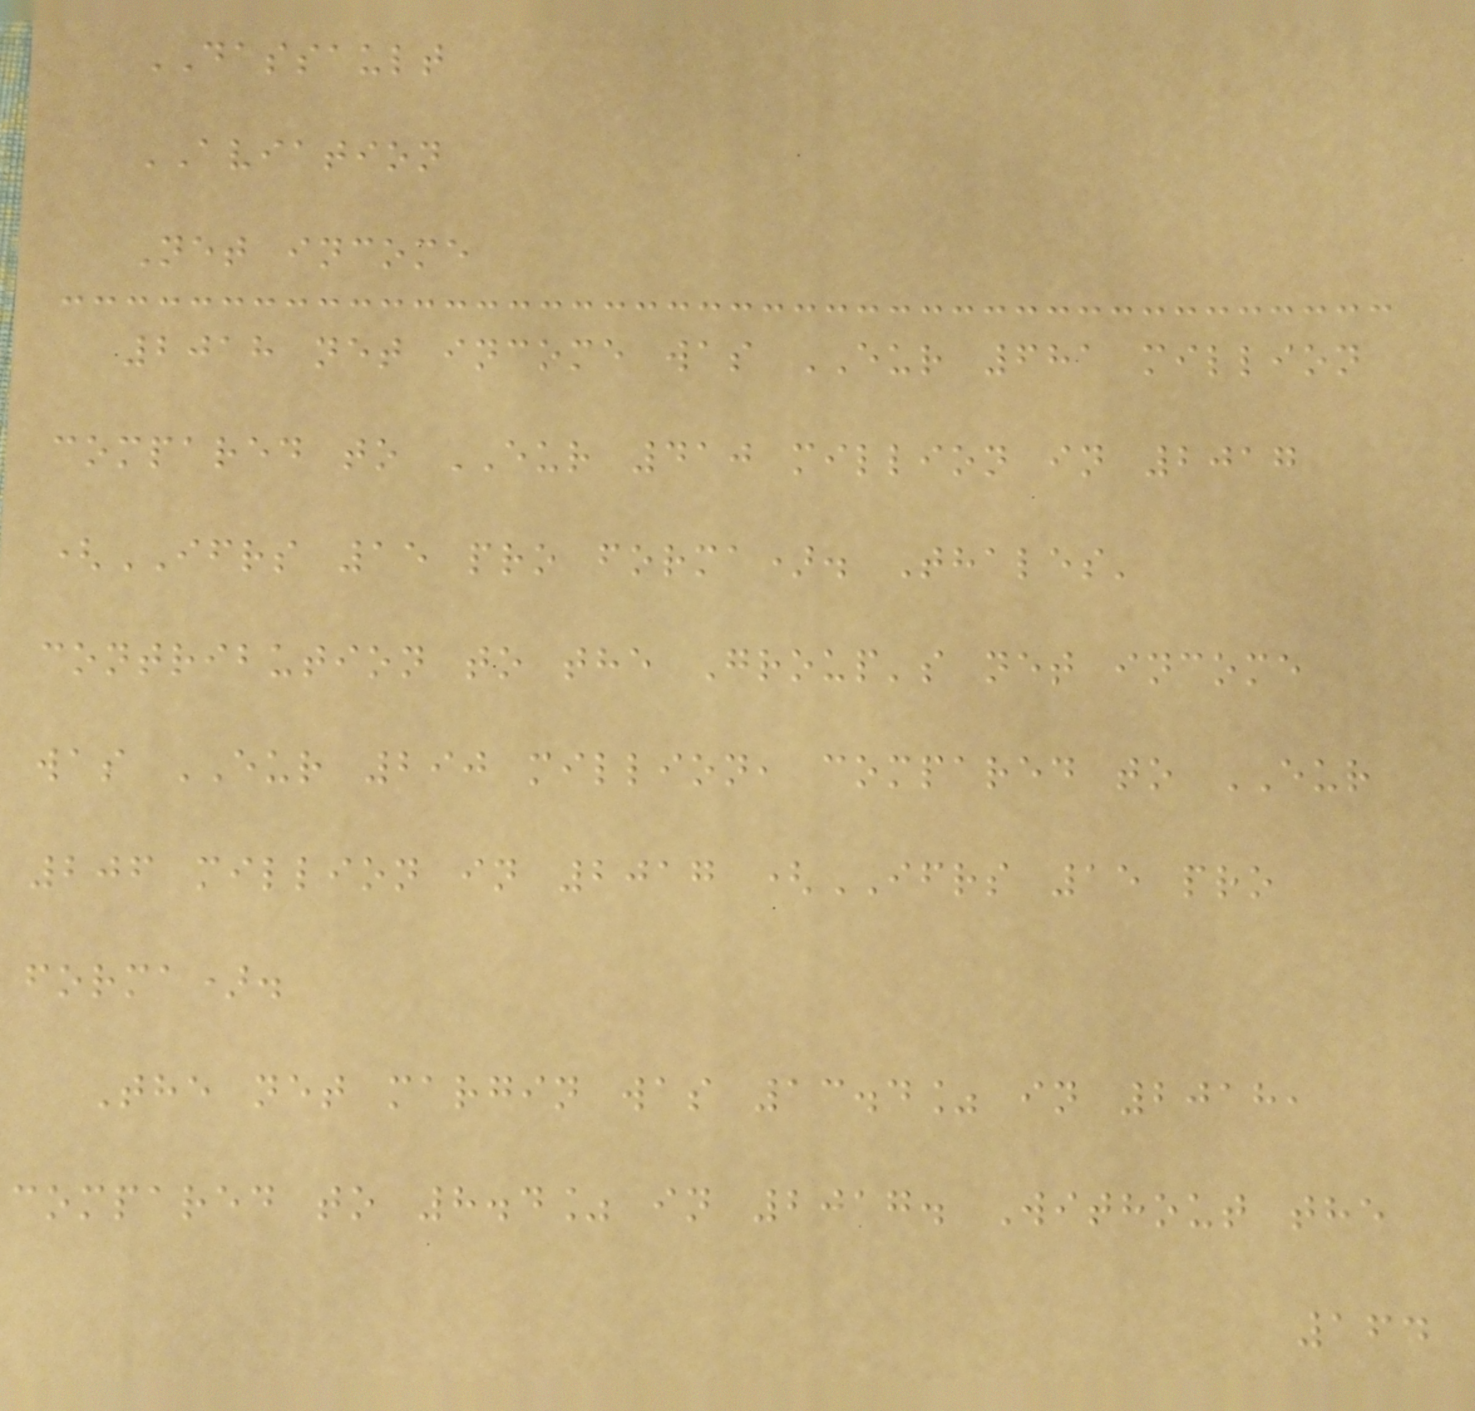DASSAULT
AVIATION
Net income
2018 net income was EUR 681 million
compared to EUR 410 million in 2017
(IFRS 15 pro forma). Thales'
contribution to the Group's net income
was EUR 290 million, compared to EUR
206 million in 2017 (IFRS 15 pro
forma).
The net margin was 13.4% in 2018,
compared to 8.4% in 2017. Without the
164
